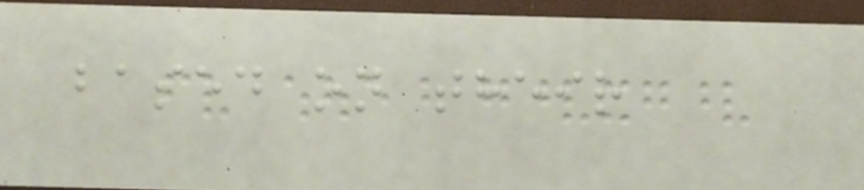based on their
